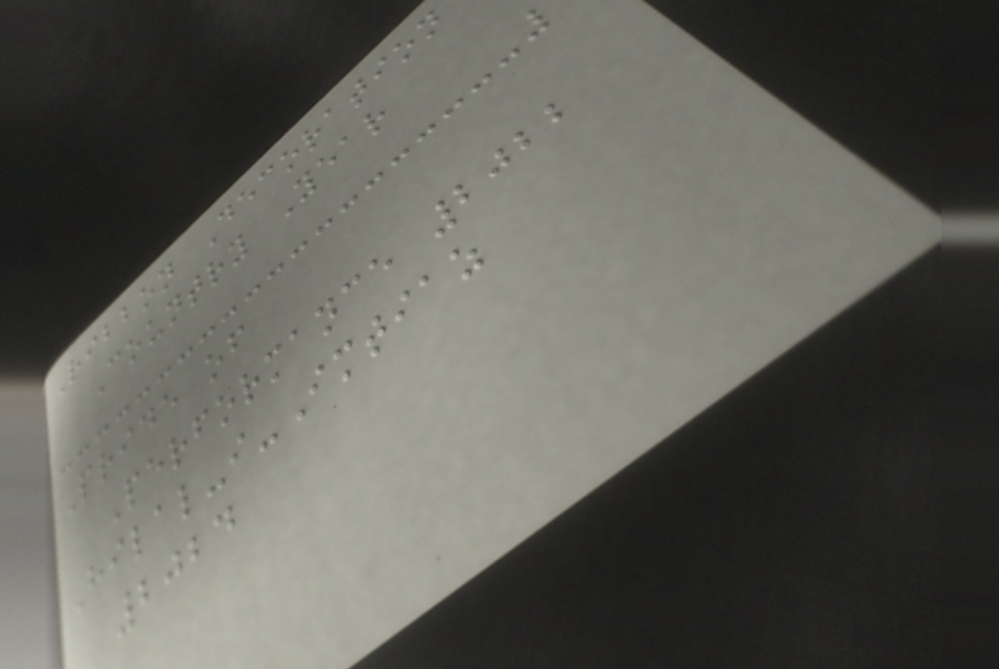Ribbon Decoration
Country Year
Pride of
Performance 2022
Hilal-i-Imtiaz
2024
